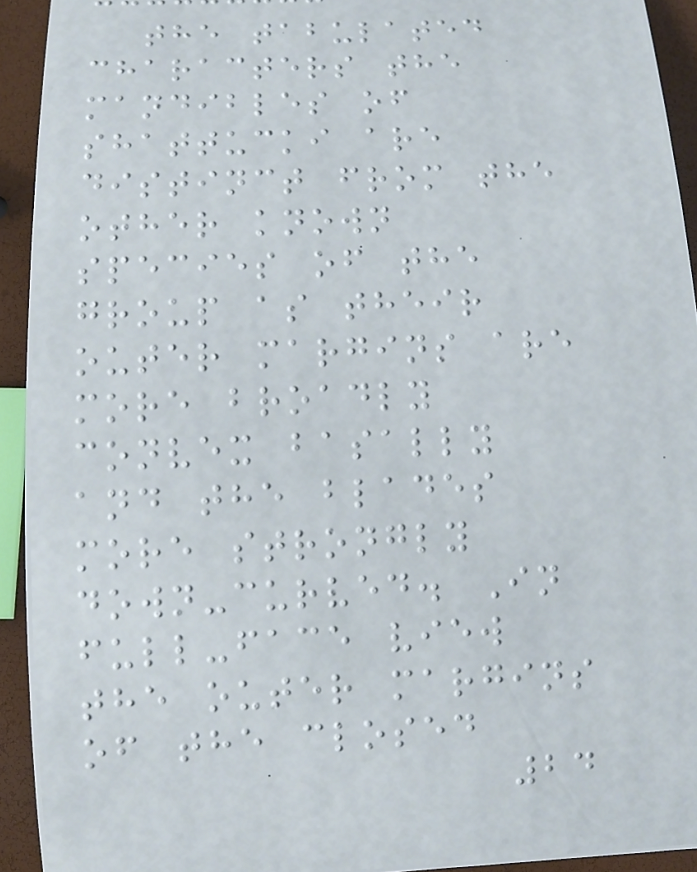the tabulated
characters the
mandibles of
shattucki are
distinct from the
other known
species of the
group as their
outer margins are
more broadly
convex basally
and the blades
more strongly
down-curved. In
full-face view
the outer margins
of the closed
24
